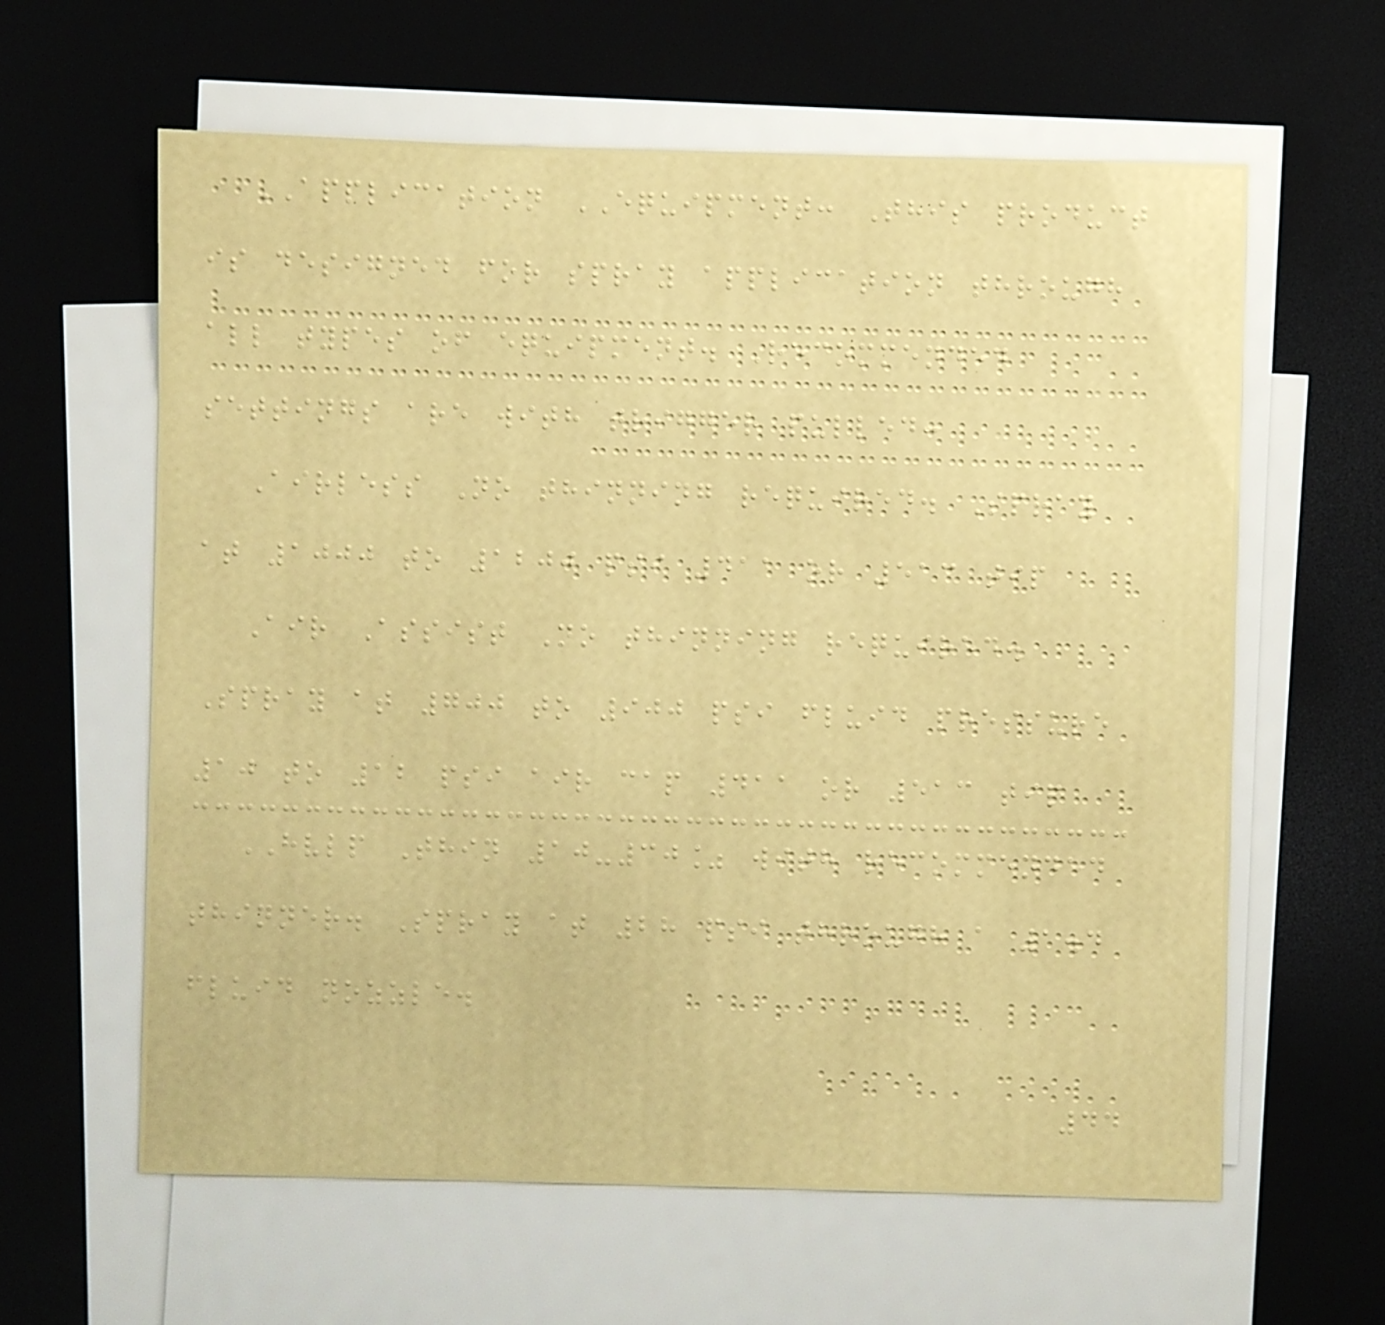APPLICATION EQUIPMENT: This product
is designed for spray application through
all types of equipment. Recommended
settings are with trigger pulled:
Airless No thinning required. Spray
at 1000 to 1200 psi 411 or 513 tip
Air Assist No thinning required.
Spray at 700 to 900 psi fluid pressure
10 to 12 psi air cap 411 or 513 tip
HVLP Thin 10-30% with recommended
thinner. Spray at 28 psi through a 1.4
fluid nozzle.
44
